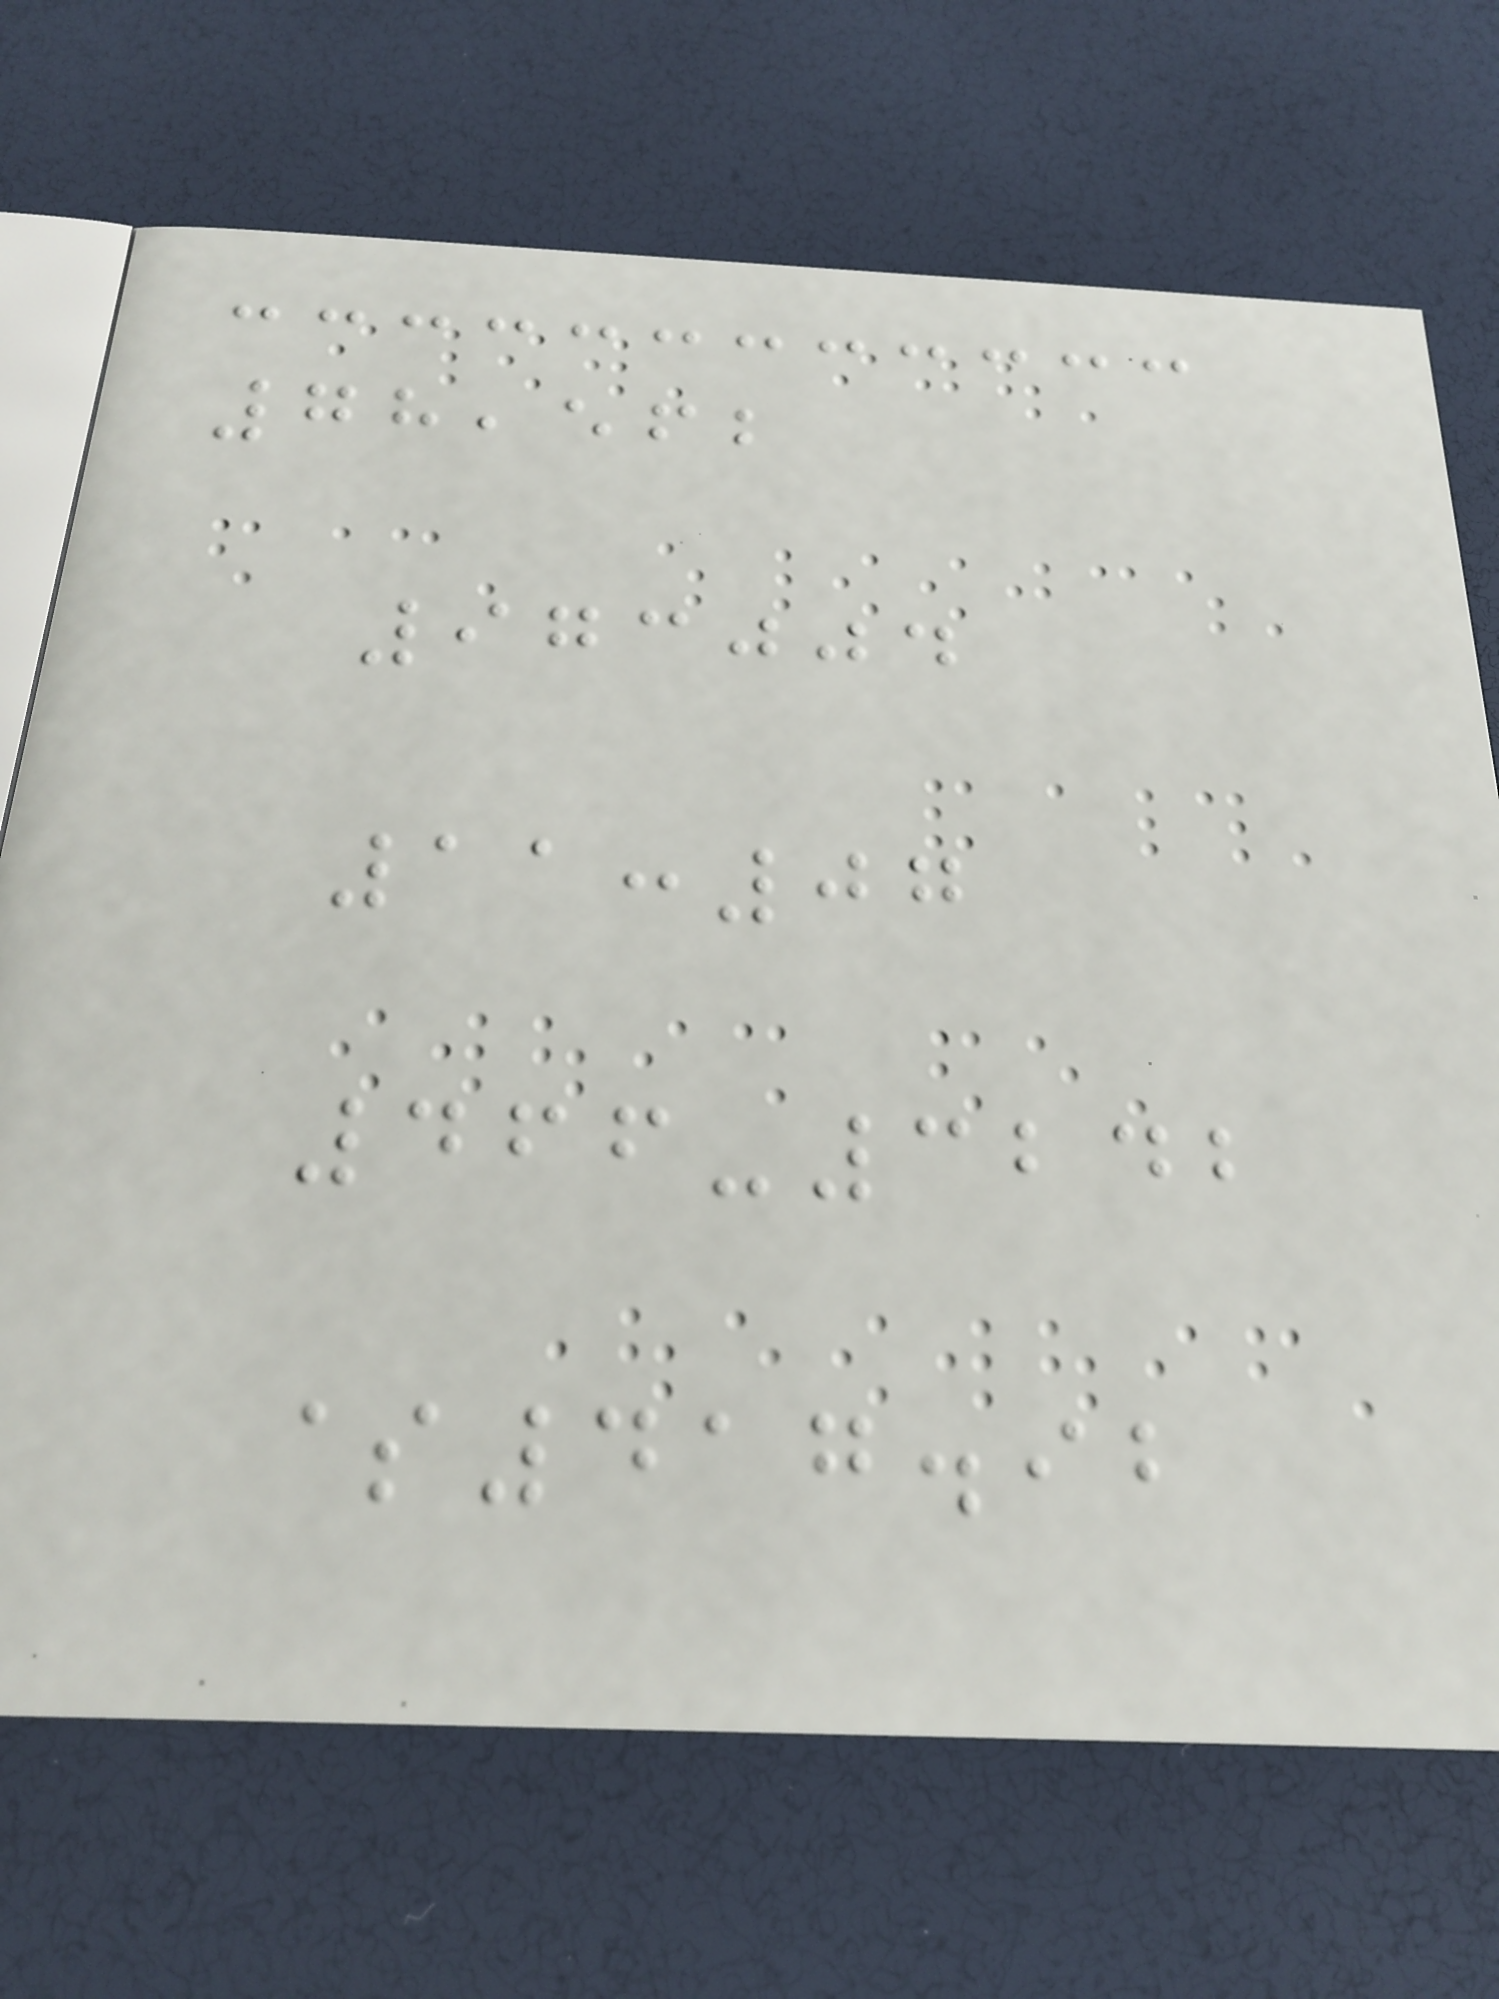78,562
973004
11:07
466-3242
$417.92
